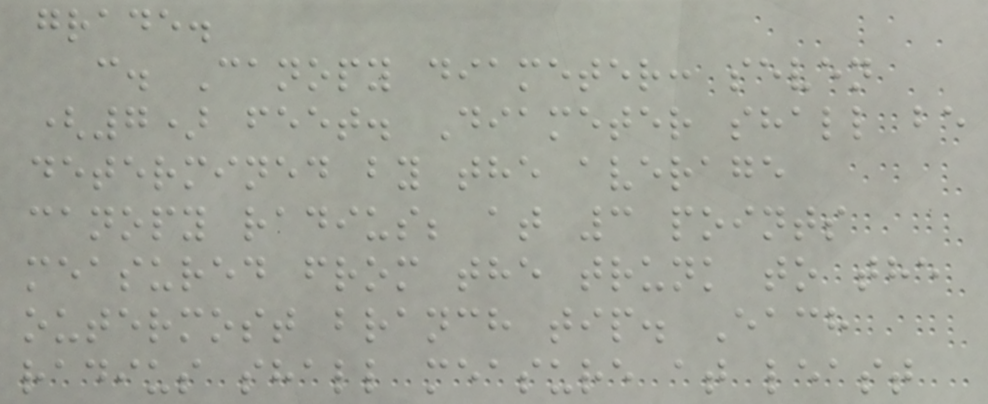grade.
c. Canopy diameter: seven
(7) feet. Diameter shall be
determined by the average
canopy radius; at 3 points
measured from the trunk to the
outermost branch tip. Each
radius shall measure at least
